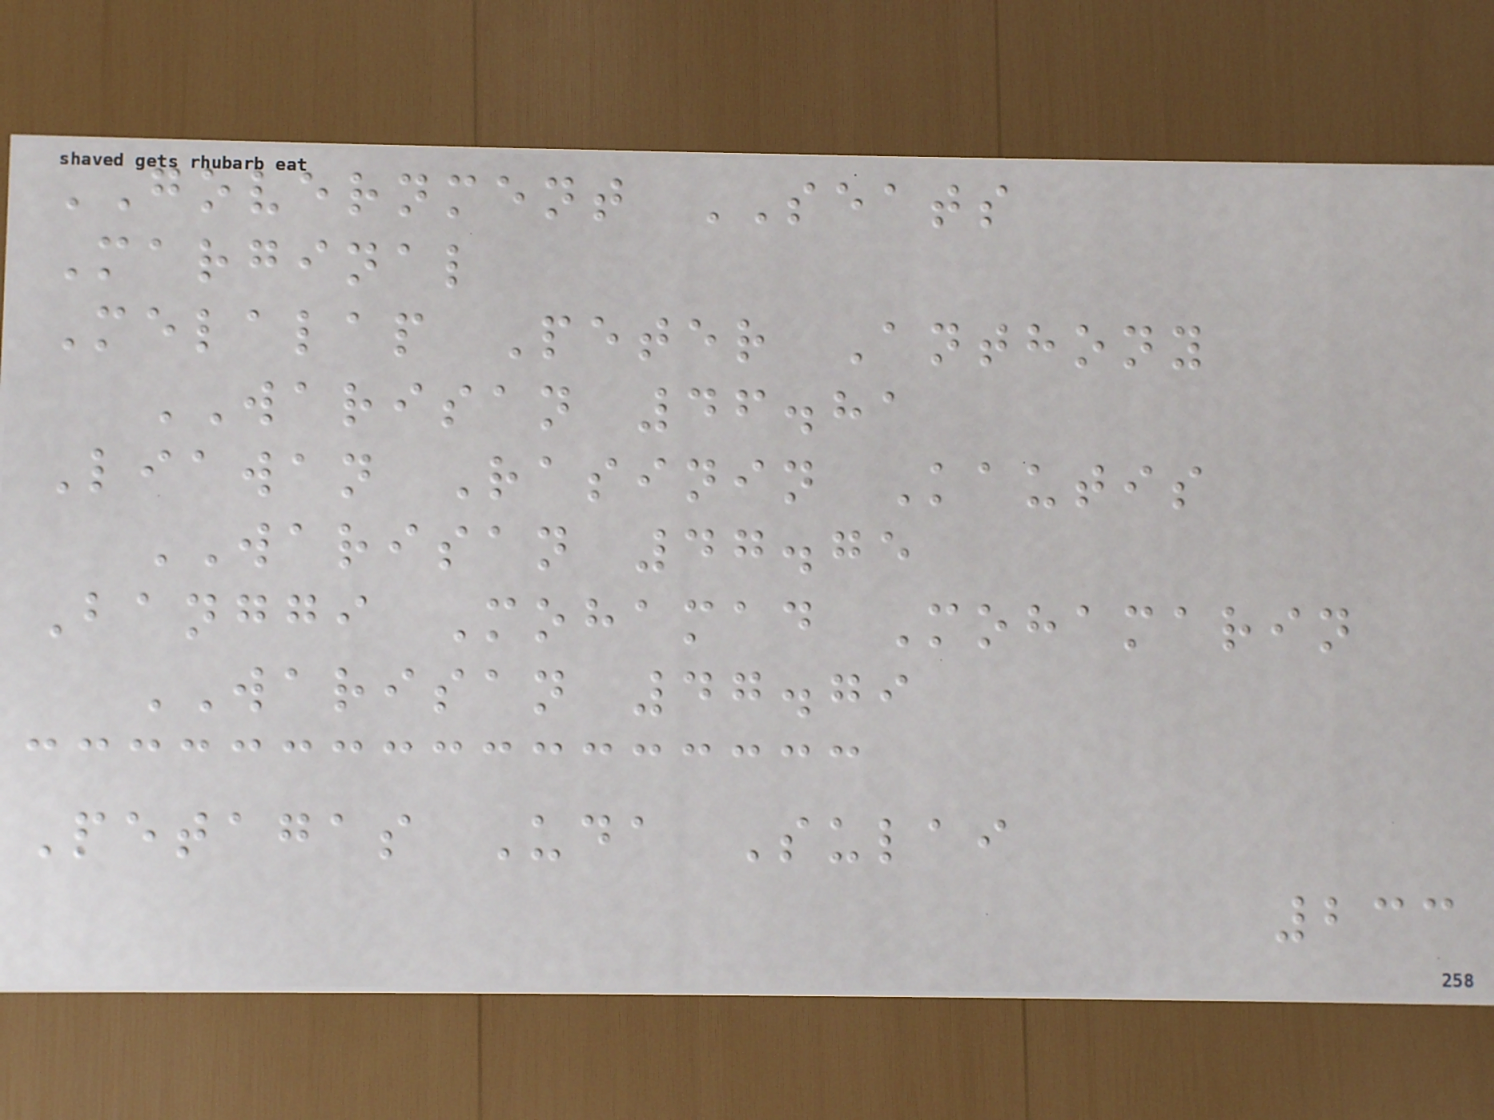GOVERNMENT SEATS
Marginal
Melalap Peter Anthony
WARISAN 46.81
Liawan Rasinin Kautis
WARISAN 47.75
Banggi Mohamad Mohamarin
WARISAN 47.79
Petagas Uda Sulai
233
